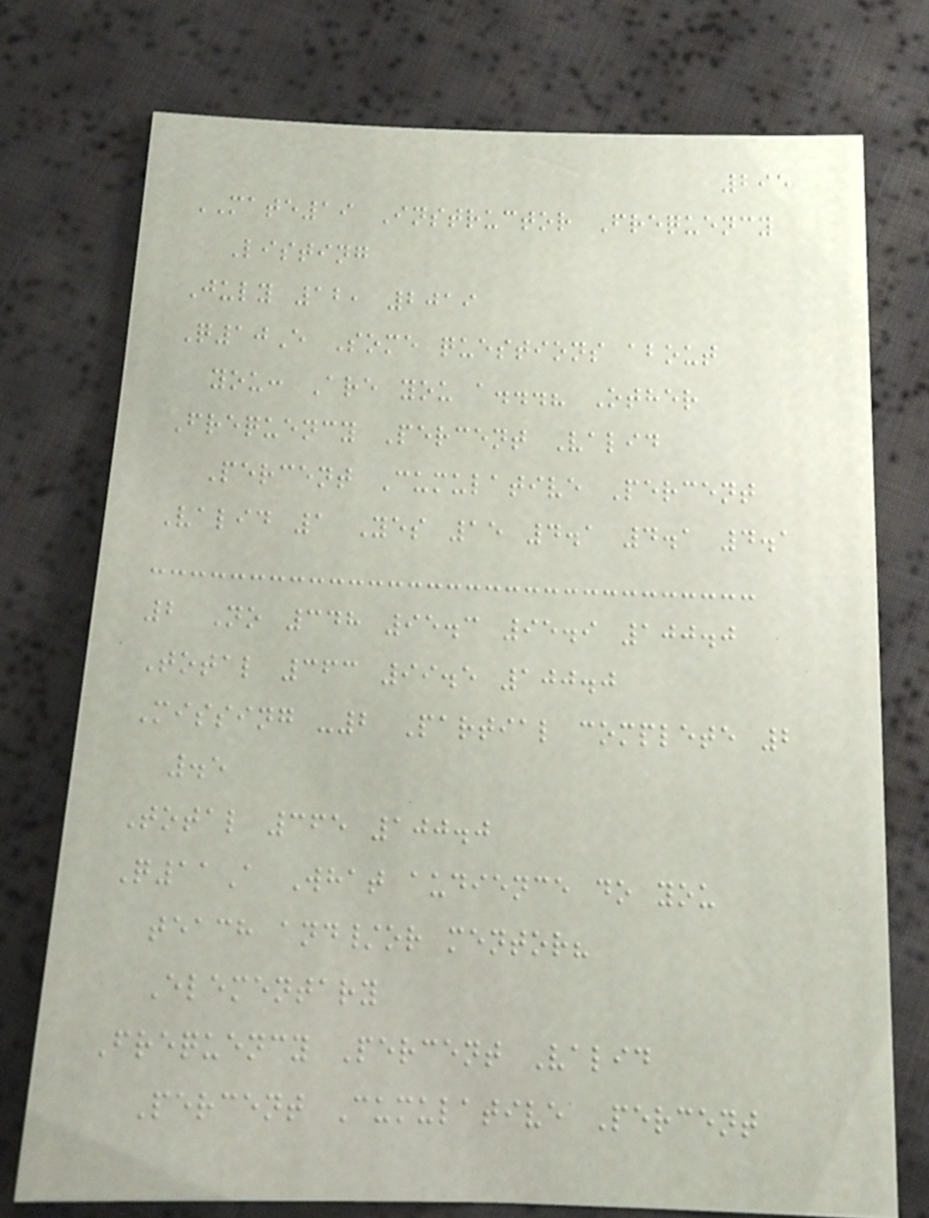295
MATE19 Instructor Frequency
Listing
July 12, 2019
Q10E Some questions about
you: Are you a...? Other
Frequency Percent Valid
Percent Cumulative Percent
Valid 1 Yes 15 4.1 4.1 4.1
2 No 348 95.3 95.9 100.0
Total 363 99.5 100.0
Missing -2 Partial complete 2
.5
Total 365 100.0
Q11A What audience do you
teach and/or mentor?
Elementary
Frequency Percent Valid
Percent Cumulative Percent
